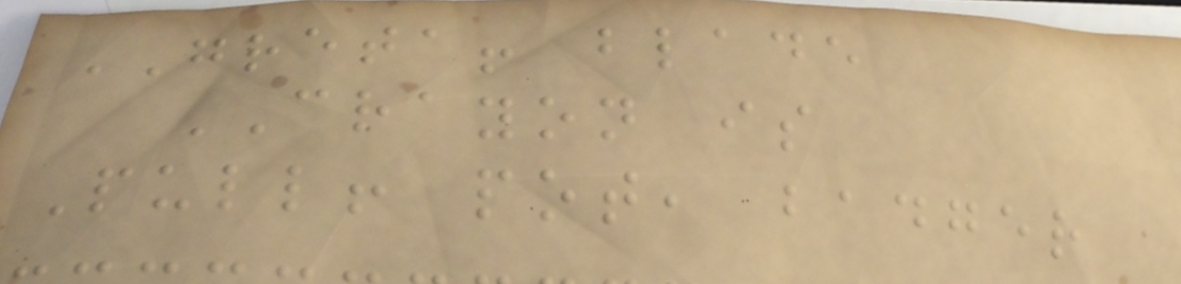GRETA! blade
CRAYON is
Pull! pot, badger
